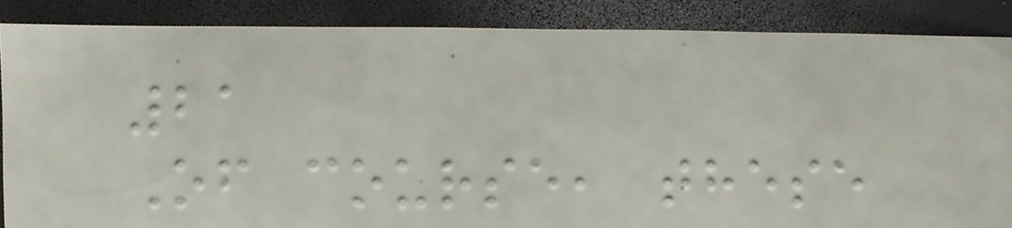21
Of course, these
